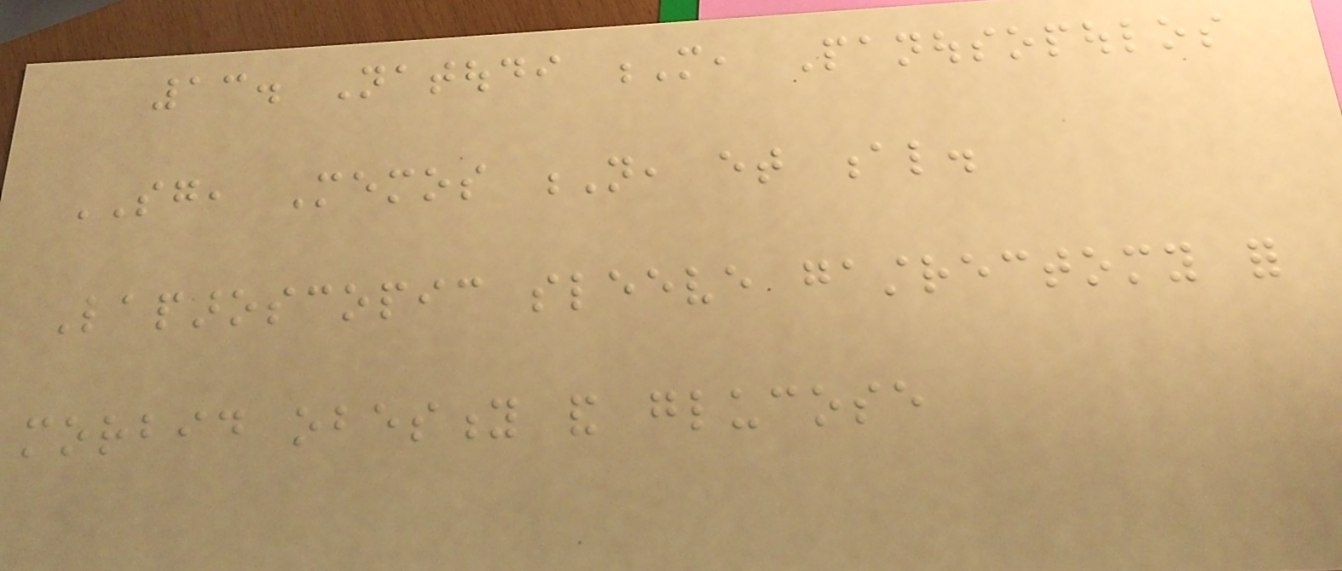13. Natoudi M, Panousopoulos
SG, Memos N, et al.
Laparoscopic sleeve gastrectomy for
morbid obesity and glucose
